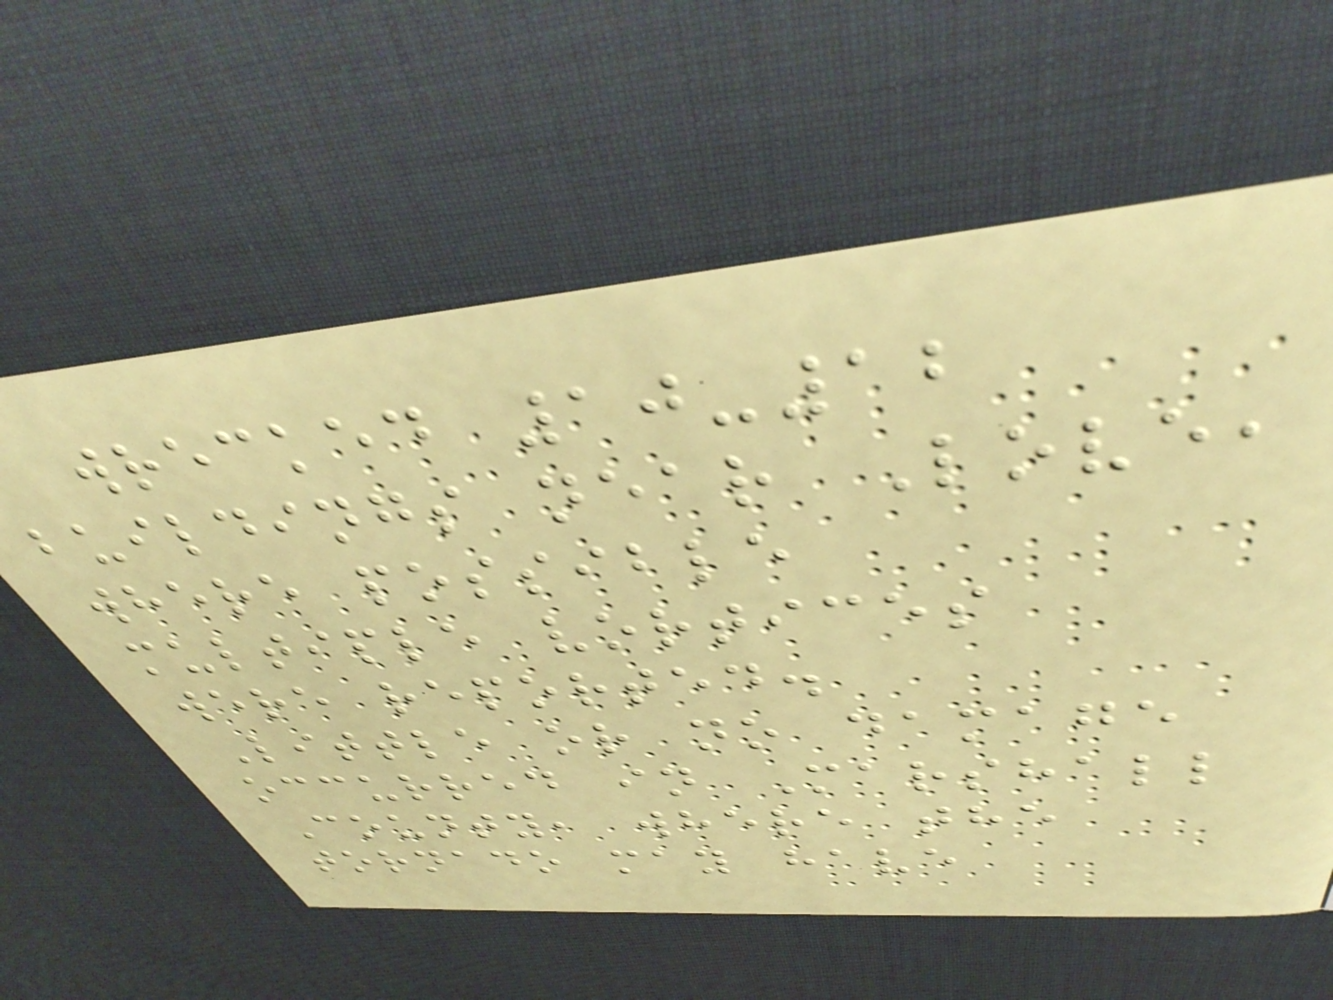wrecked 10-12
buildings near Love,
where possible
multiple vortices
were reported.
Little or no damage
occurred in Marshall
County, where the
tornado may have
